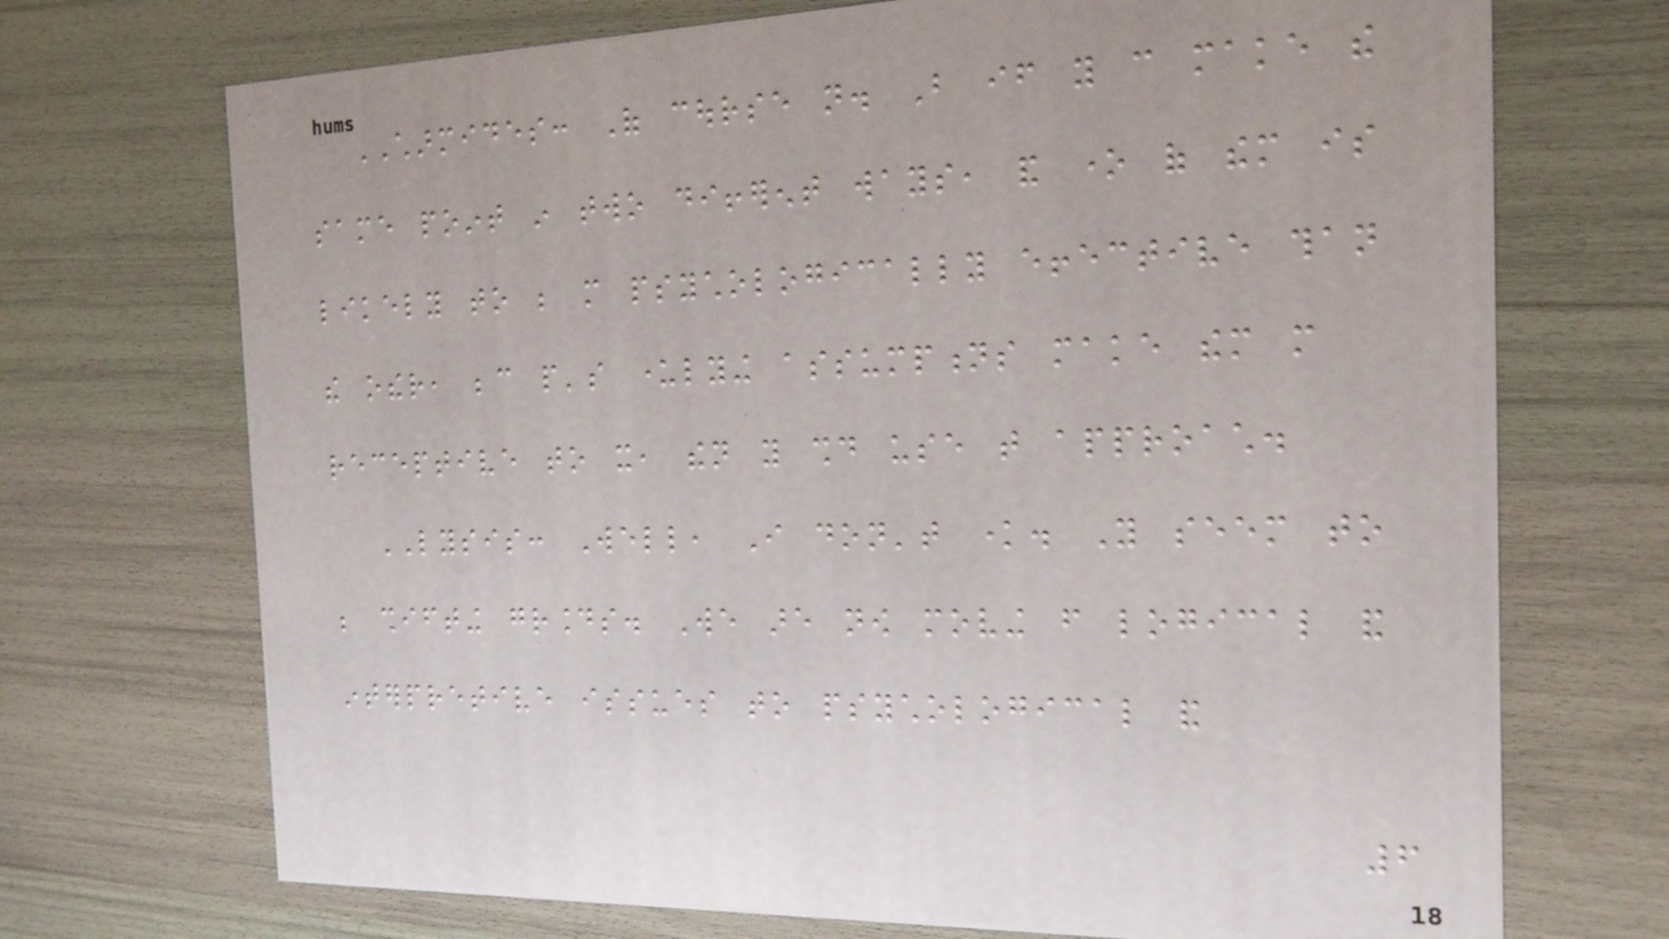CHARMIDES: Of course not. But if you can make the
same point in two different ways, and one of them is
likely to be more psychologically effective than
the other, because people's underlying assumptions make them more
receptive to it, then you should use that approach.
LYSIS: Well, I don't know. You seem to
be shifting grounds. We are now moving from logical and
interpretive issues to psychological and
6
